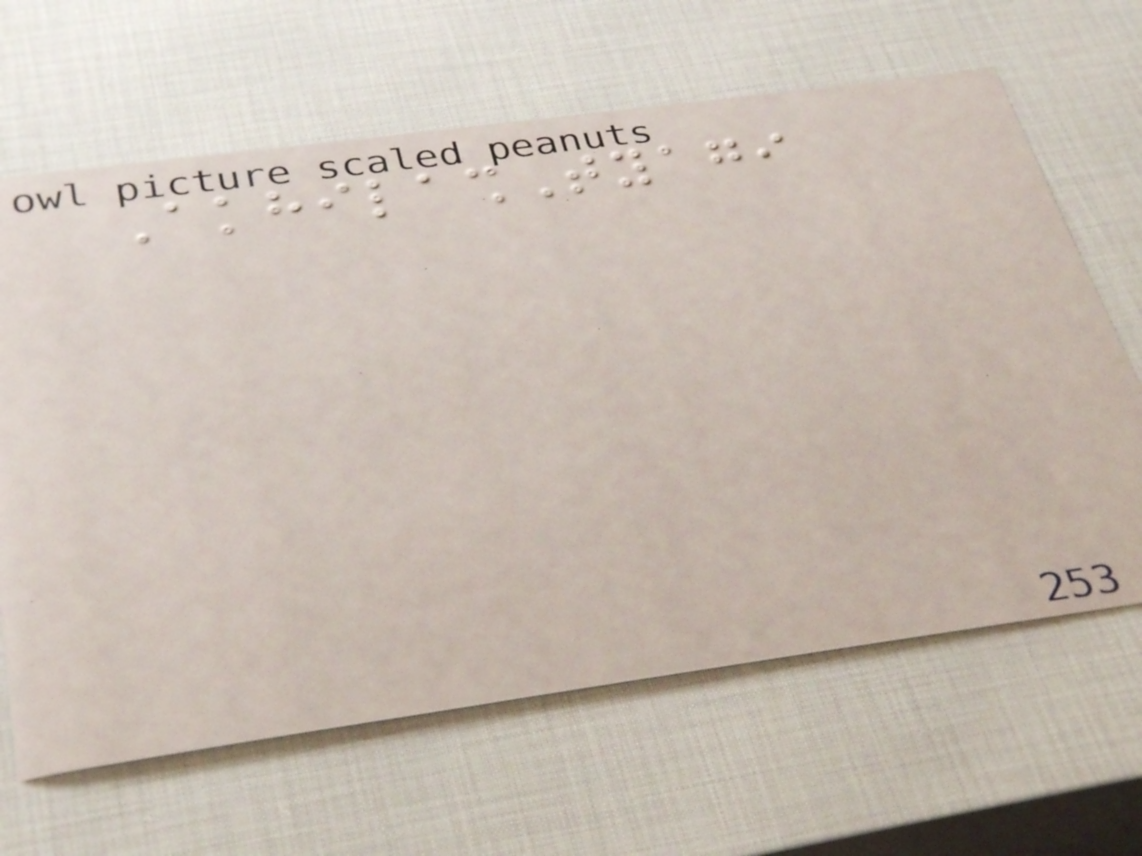AkhilashTyagi
